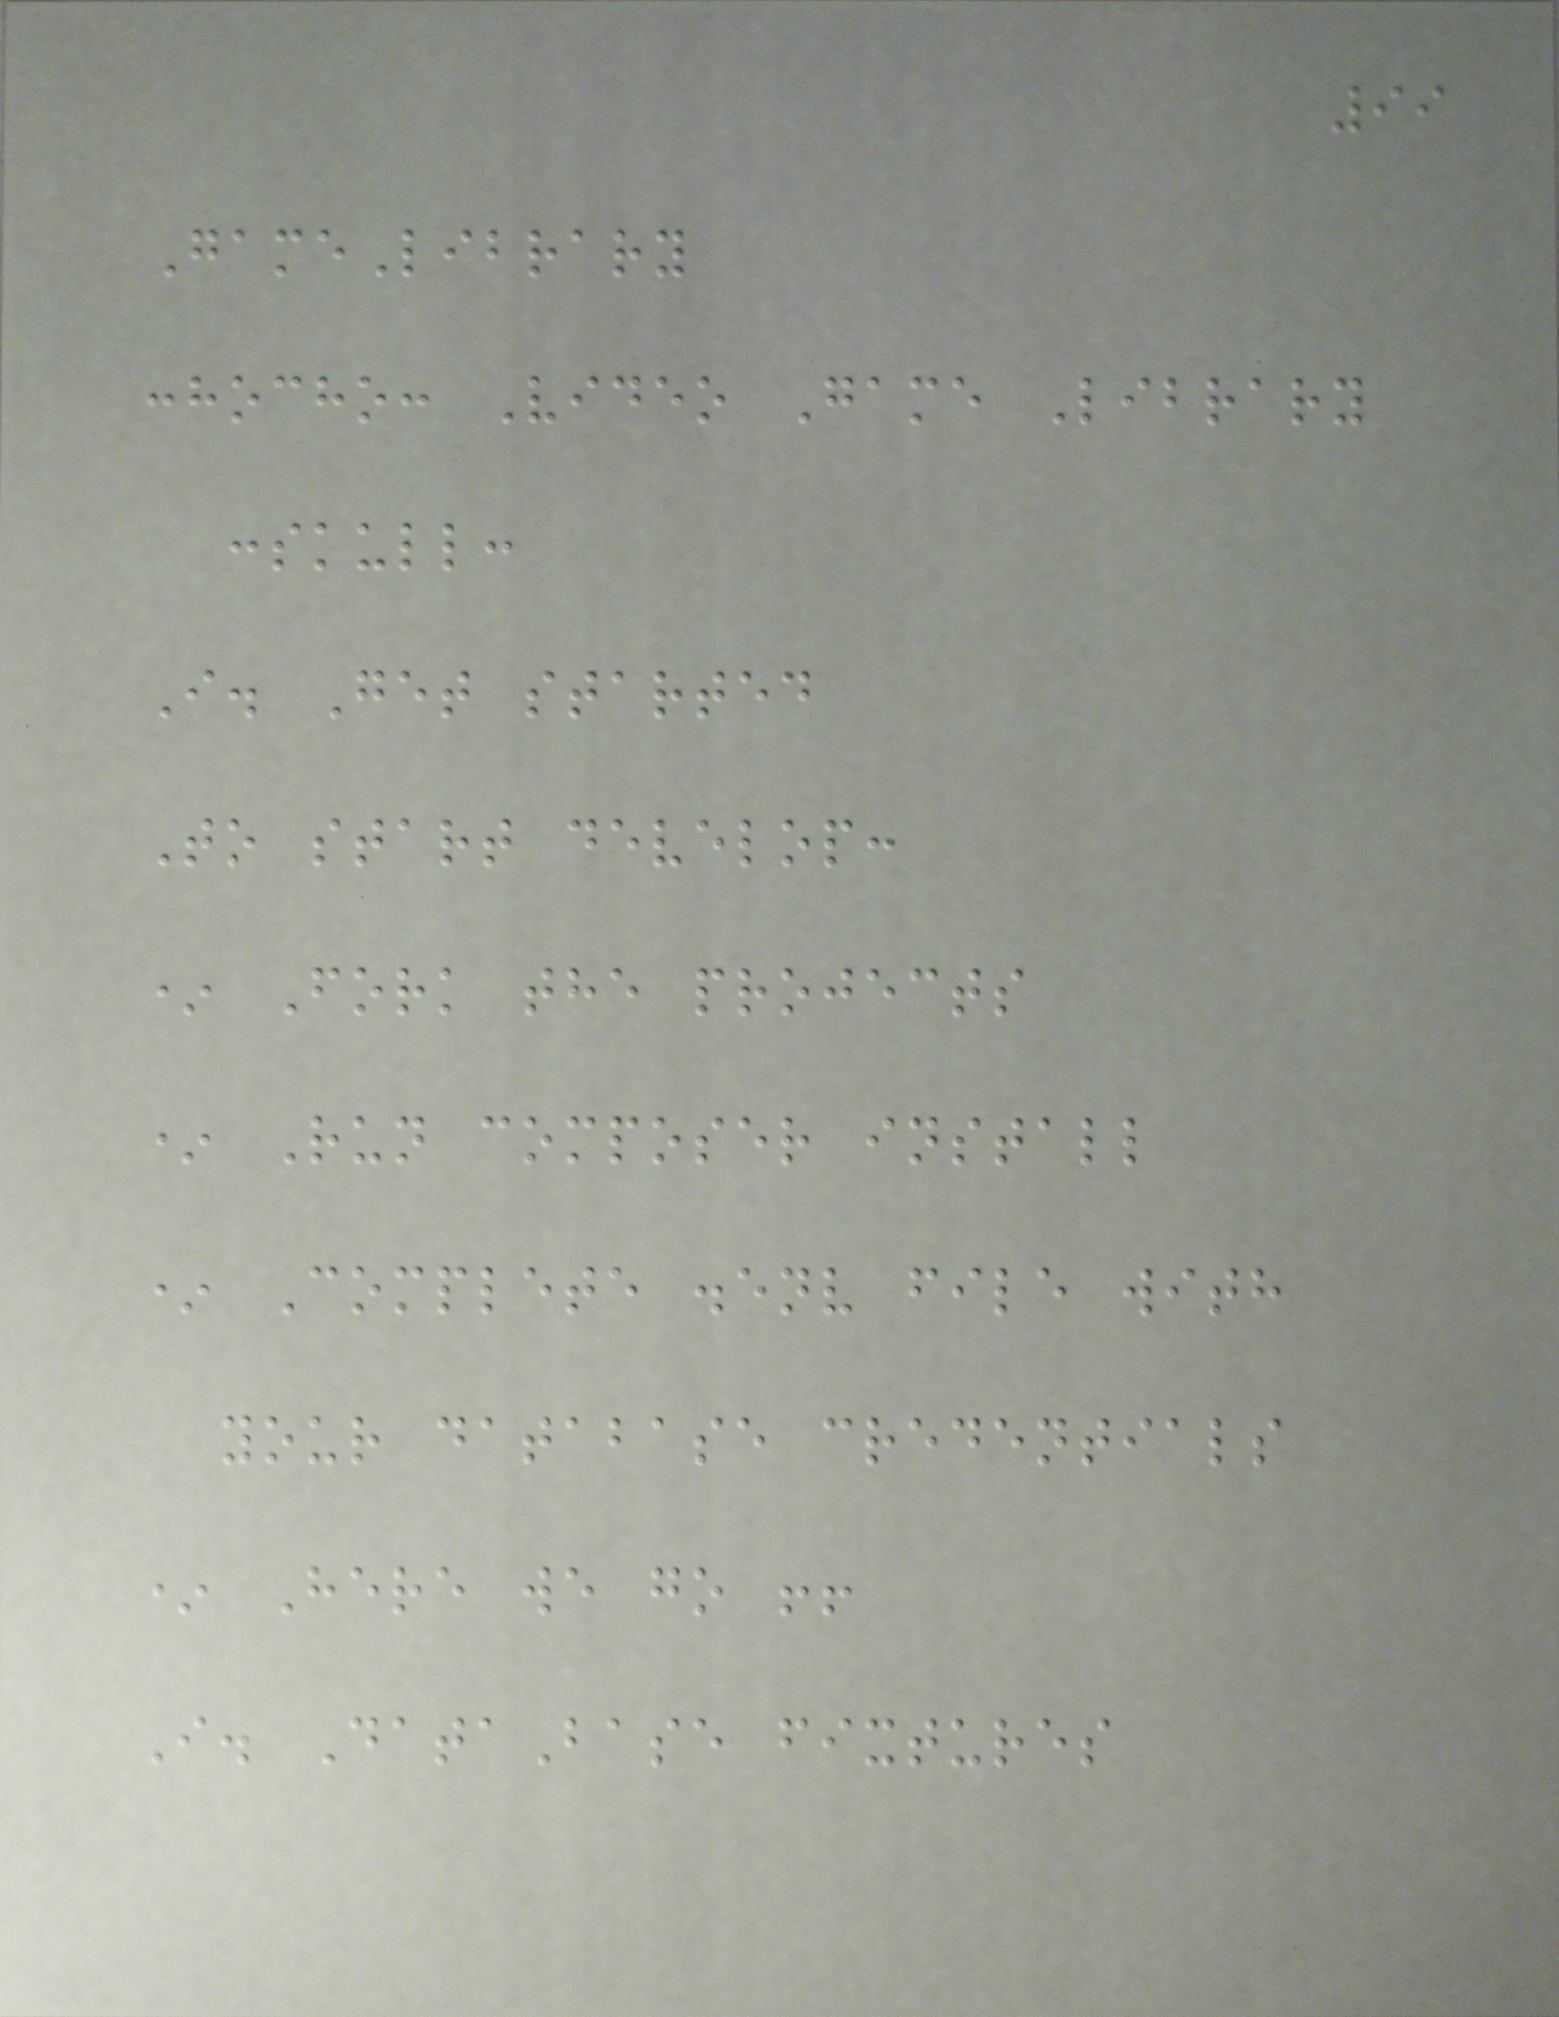99
GameLibrary
:hocho: Video Game Library
:skull:
I. Get started
To start develop:
* Fork the projects
* Run composer install
* Complete .env file with
your database credentials
* Here we go !!
I. DataBase fixtures
